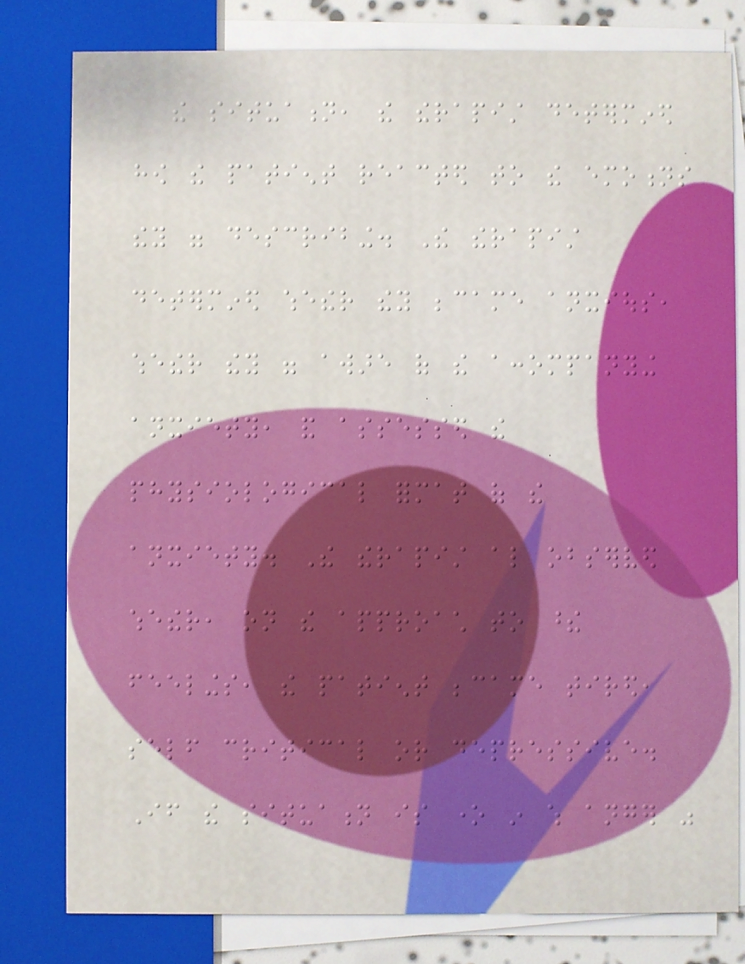the situation, the therapist determined
how the patient reacted to the emotions
they were describing. The therapist
determined whether they became anxious,
whether they were aware of the accompanying
anxiety, and assessed the
physiological format of the
anxiety. The therapist also observed
whether, on the approach to these
feelings, the patient became tired,
self critical or depressive.
If the situation is one in which anger was
